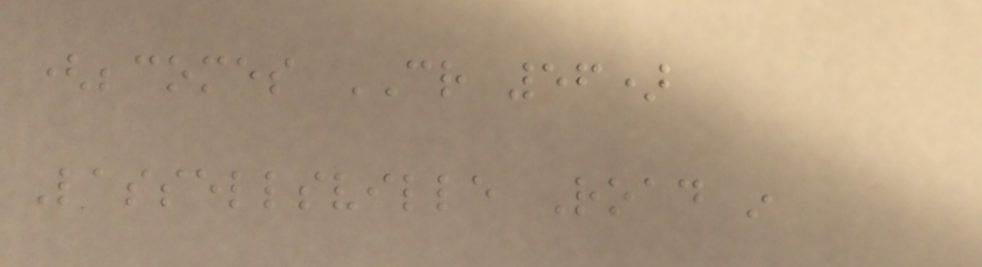(becomes CR 56)
Lassellsville Road in
